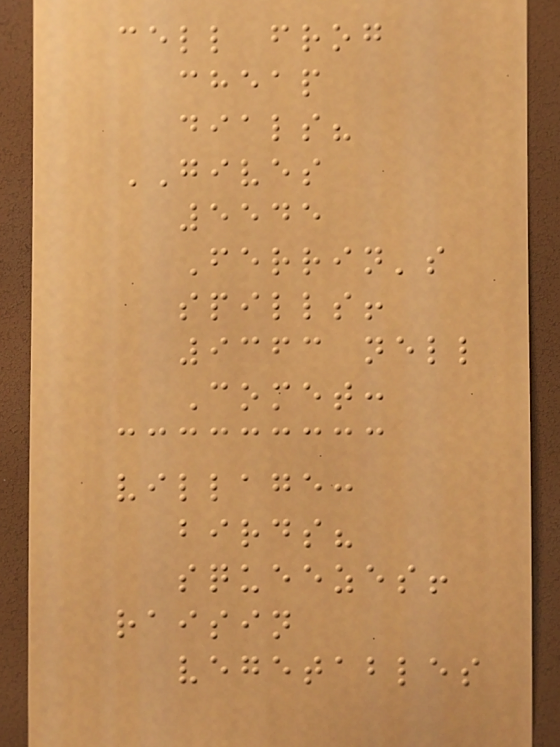cell frog
cheap
dials?
GIVES
5545
Ferrin's
spills!
9363 nell
Comet:
village:
birds?
squeezes!
raisin
vegetables
